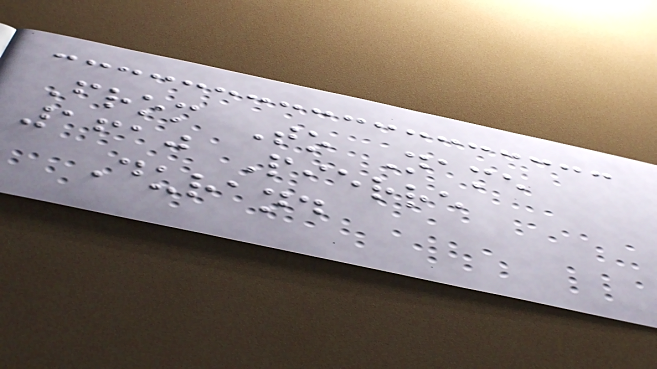From To Name
1610 Pierre
Durand
